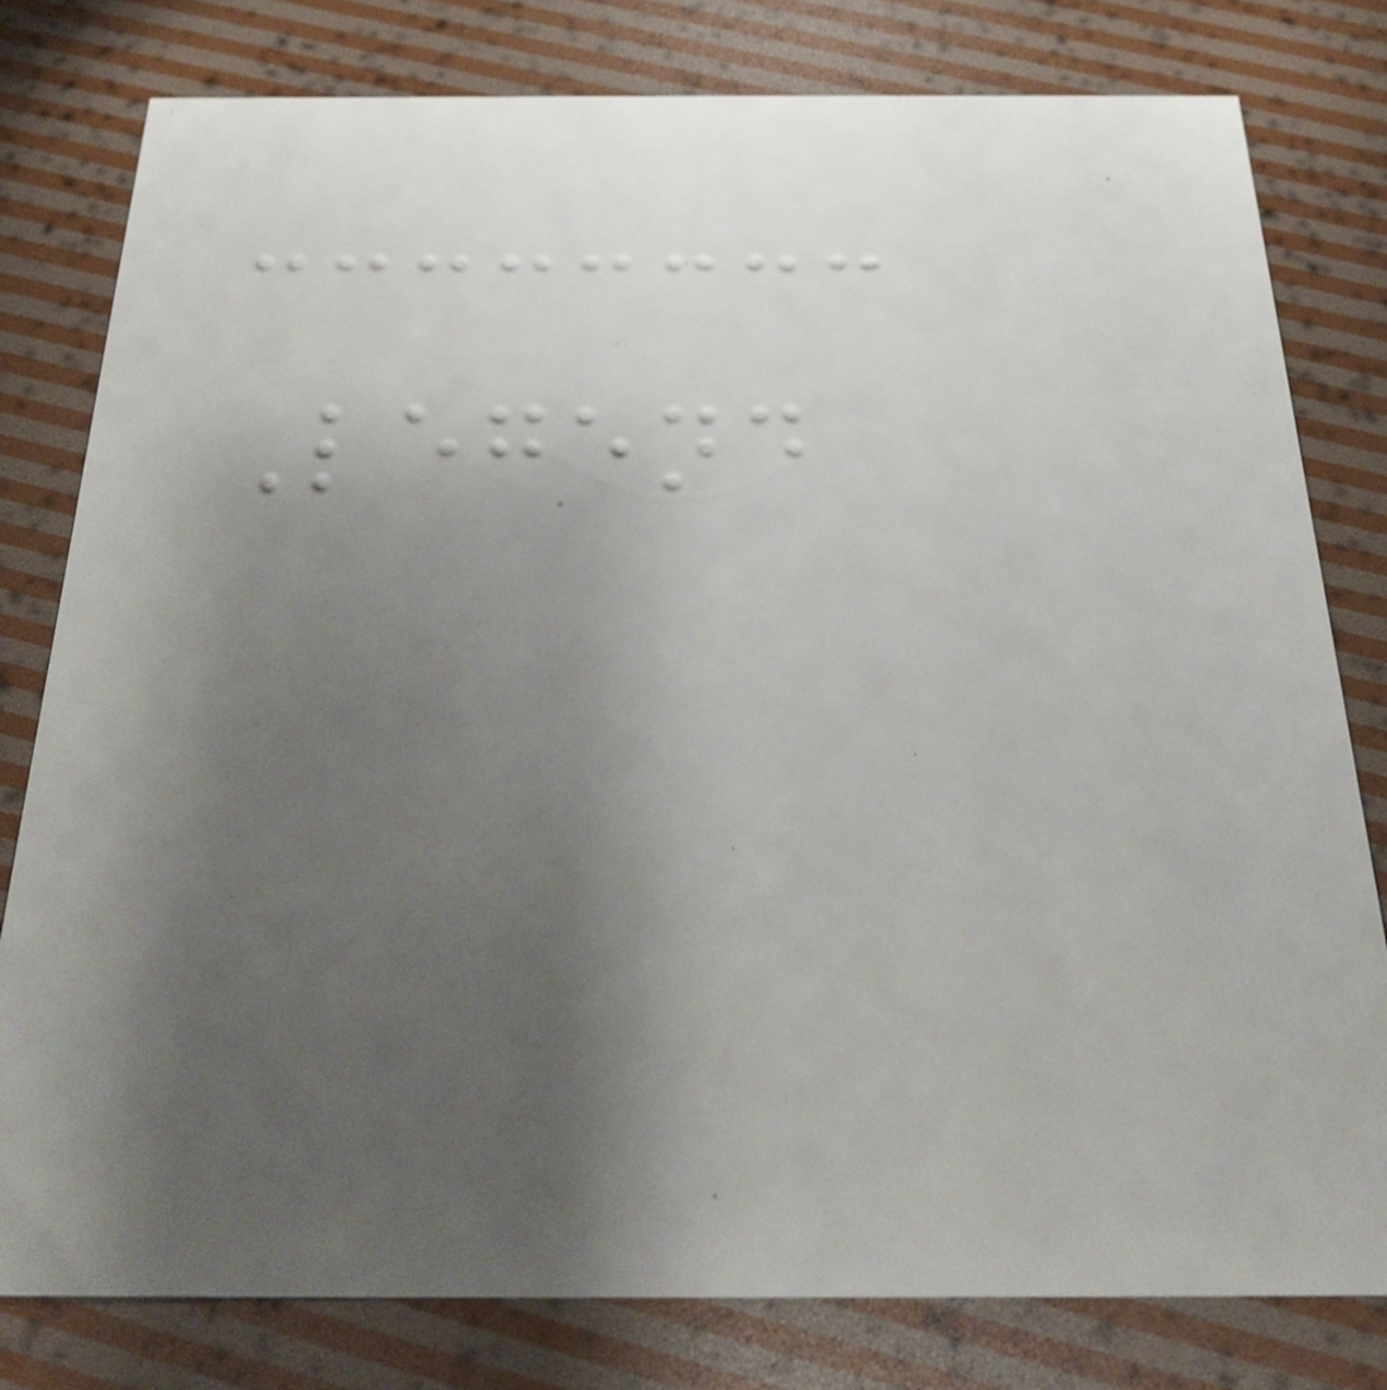Legend
